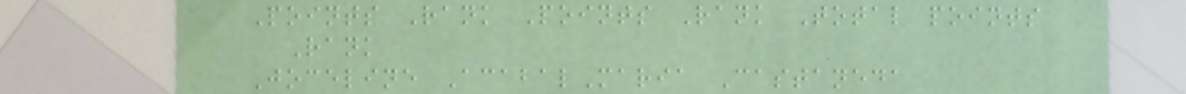Points Rank Points Rank Total points
Rank
Joceline AcabalMaria Castaneda
